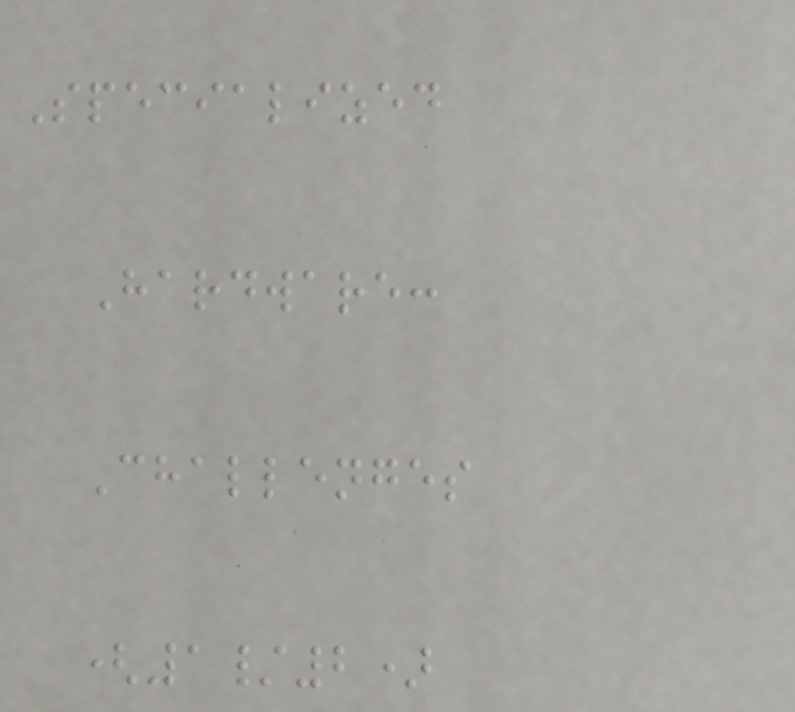Specialized
Hardware:
Challenges
(1/2)
